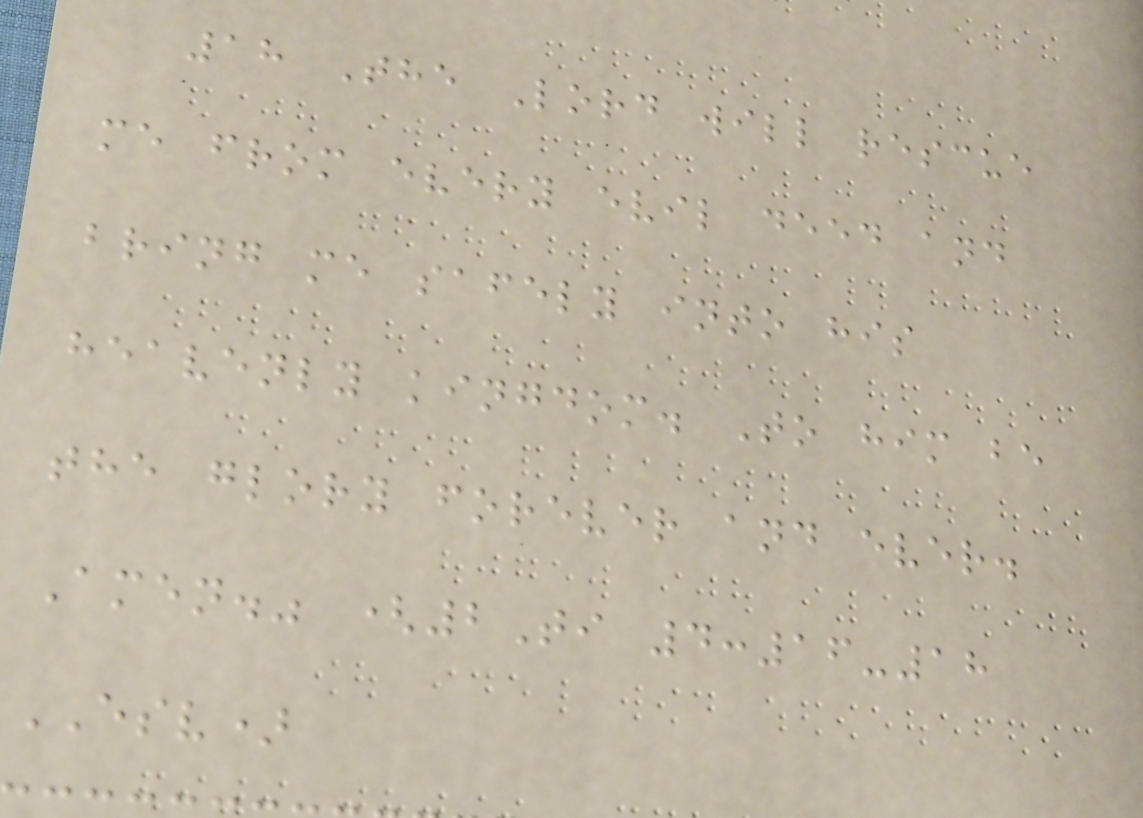18 The Lord will rescue
me from every evil deed and
bring me safely into his
heavenly kingdom. To him be
the glory forever and ever.
Amen." (2Ti 4:16-18
ESV)
